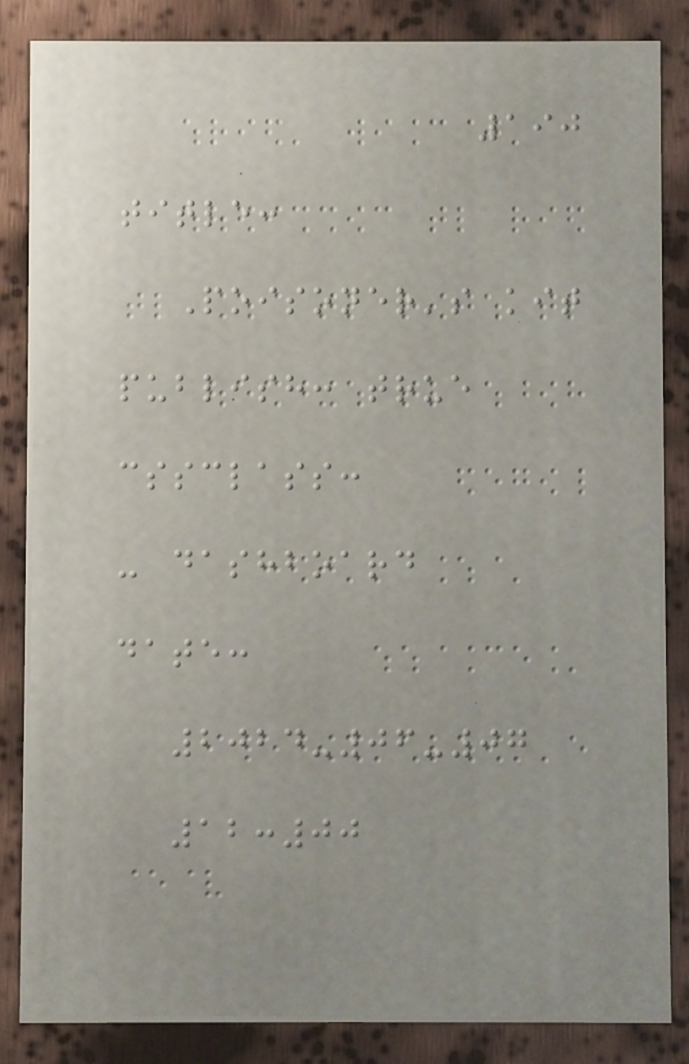190
title:
Poisoner's kit
publish: true
cssclass:
- dashboard
date:
2024-06-07
12:00
